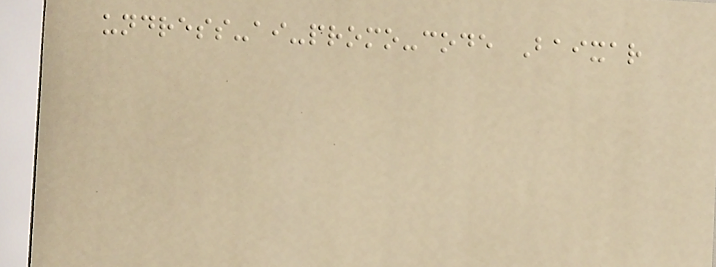undress-ai-promo-code Baixar
